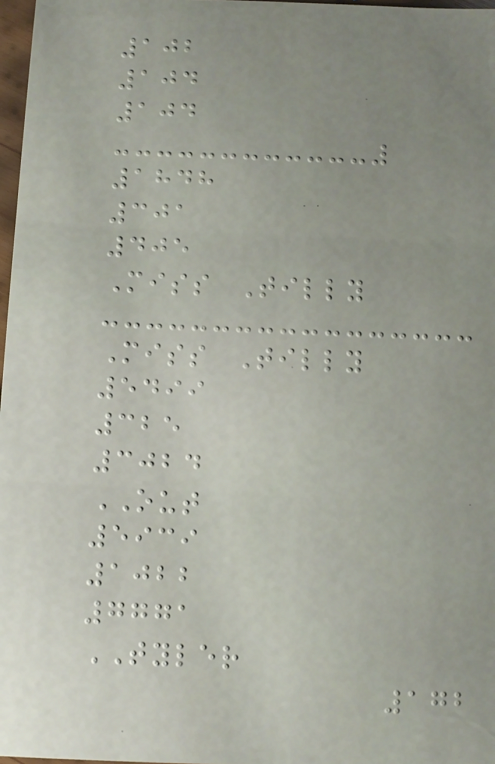102
104
104
1848
301
405
Miss Tilly
Miss Tilly
5499
325
3024
OUT
5939
1022
7771
TYLER
172
